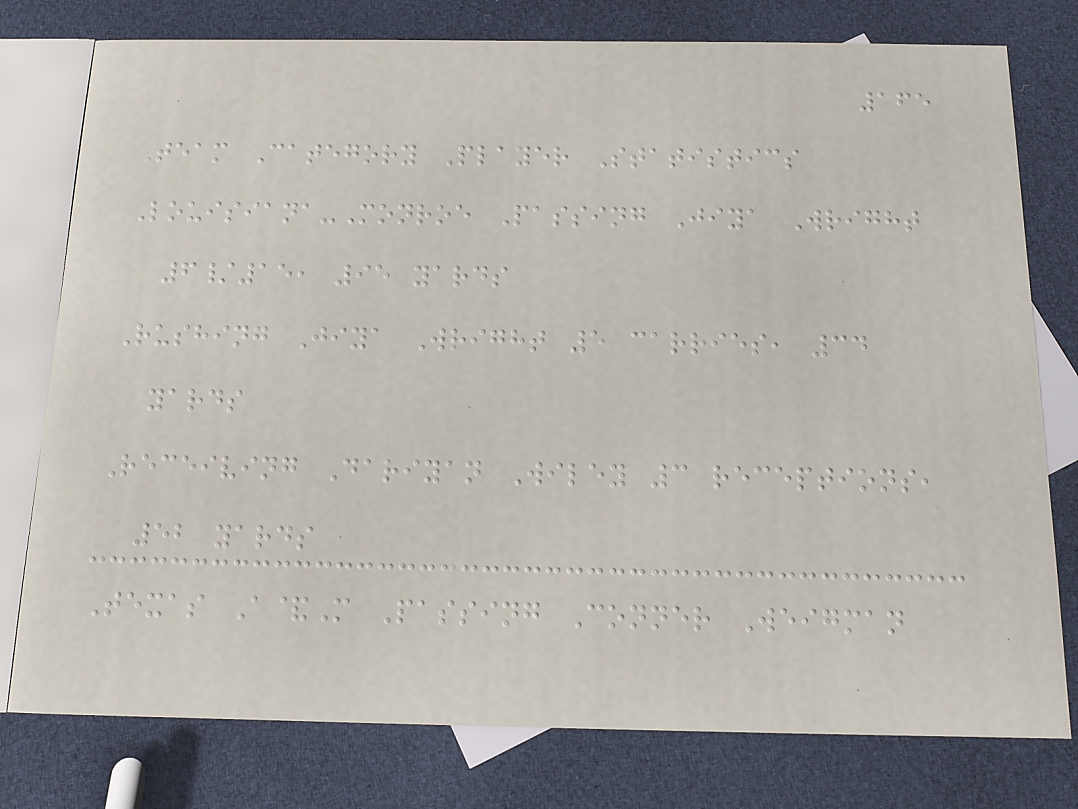165
Team Category Player Statistics
Louisiana-Monroe Passing Jiya Wright
6/15, 95 yards
Rushing Jiya Wright 5 carries, 34
yards
Receiving Dariyan Wiley 3 receptions,
52 yards
Texas A&M Passing Conner Weigman
